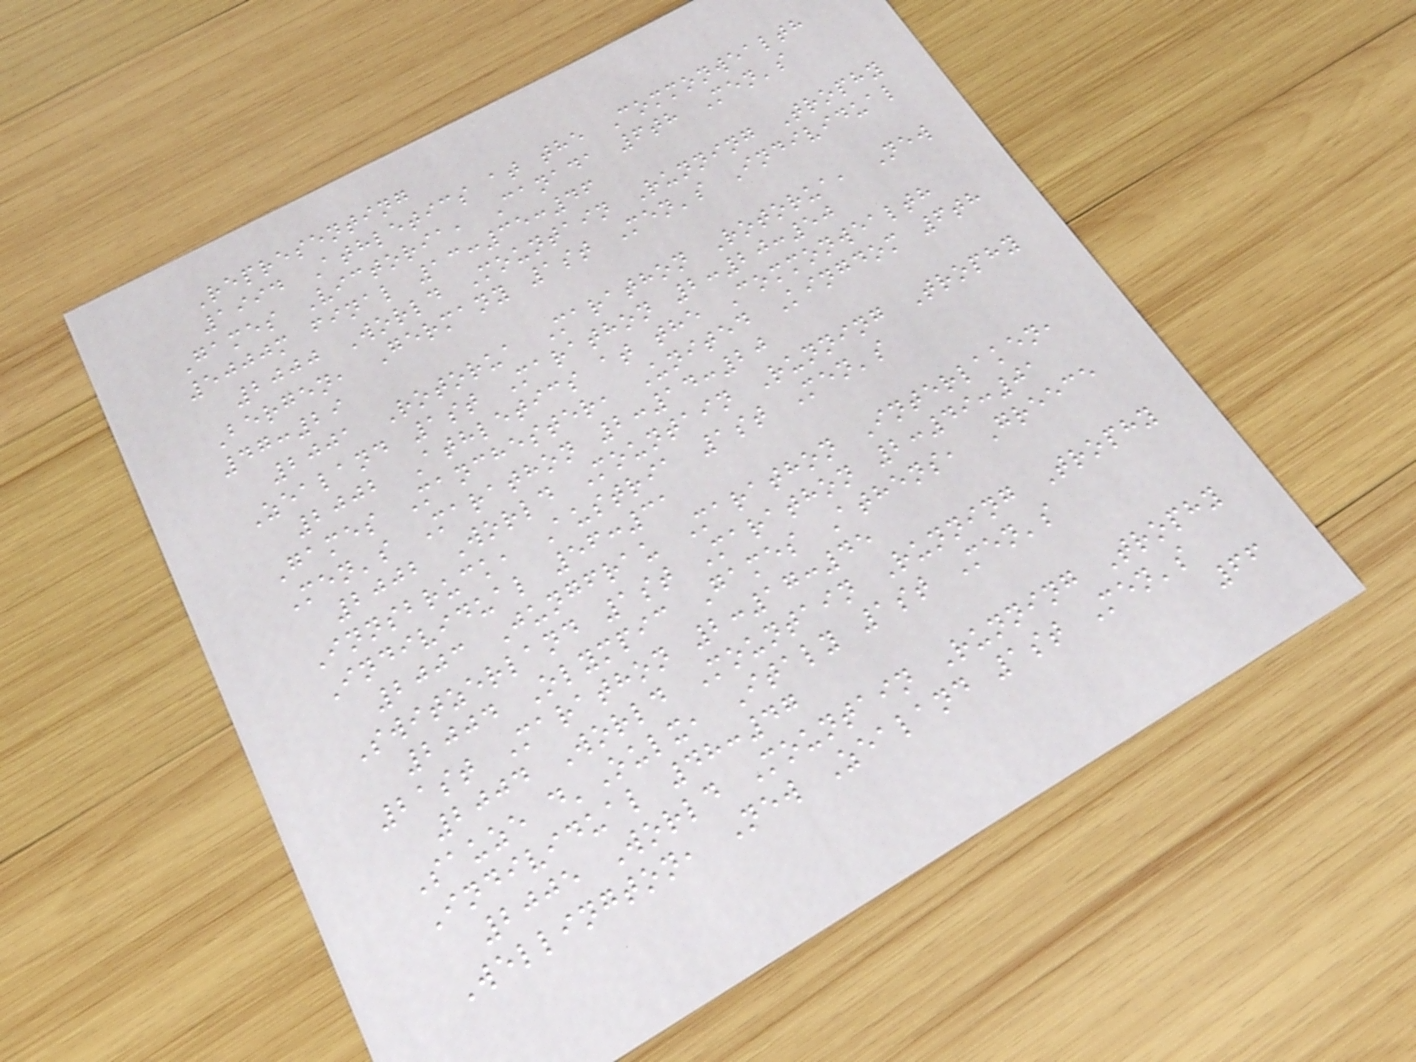Representing
1994 Athletics at the Commonwealth
Games Victoria, Canada 6th Men's
5000m final 13:35:46
2000 World Mountain Running Trophy
Bergen, Germany 1st Men's Individual
47:29
2001 Rotorua Marathon Rotorua, New
Zealand 1st Marathon 2:20:50
2002 Athletics at the Commonwealth
Games Manchester, United Kingdom 6th
Men's Marathon 2:14:20
2002 World Mountain Running Trophy
Innsbruck, Austria 1st Men's
Individual 56:31
2003 Jungfrau Marathon Interlaken,
Switzerland 1st Marathon 2:49:01
2004 Olympic Games Athens, Greece
21st Marathon 2:17:45
2004 World Mountain Running Trophy
Sauze d'Oulx, Italy 1st Men's
Individual 48:47
2005 World Mountain Running Trophy
Wellington, New Zealand 1st Men's
66
